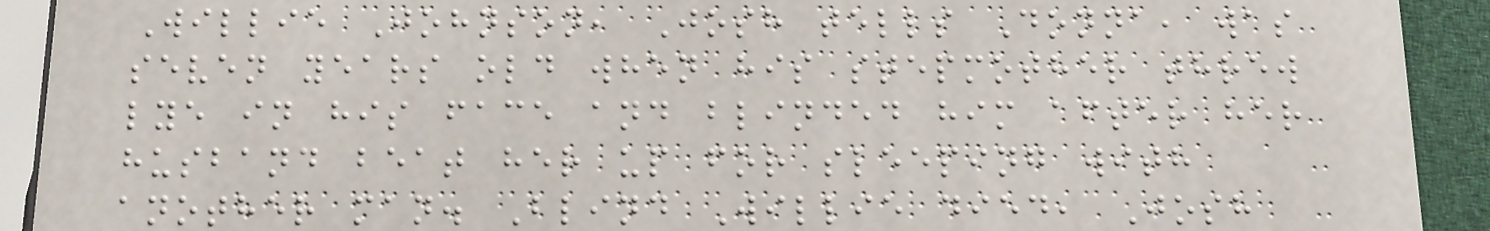Willie Johnson, Josh tells Donna, was
seven years old when his stepmother threw
lye in his face and blinded him after her
husband beat her up for sleeping with
another man. Blind Willie died, Josh
